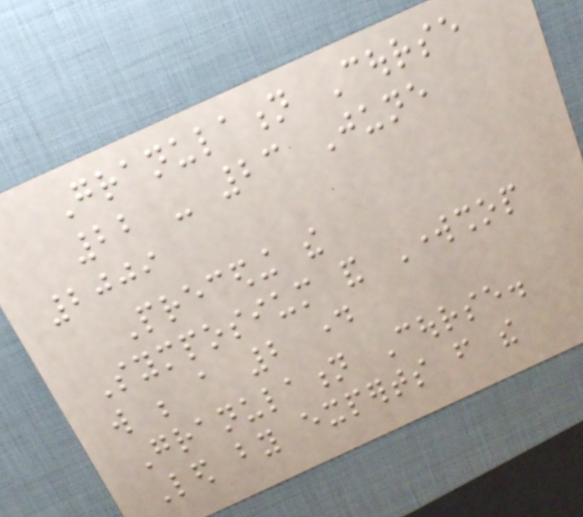Granulation Course
22 - 23 June
2009
Preceding the
Symposium and Workshop
will be a 2 day
Granulation Course.
Led by experts from the
